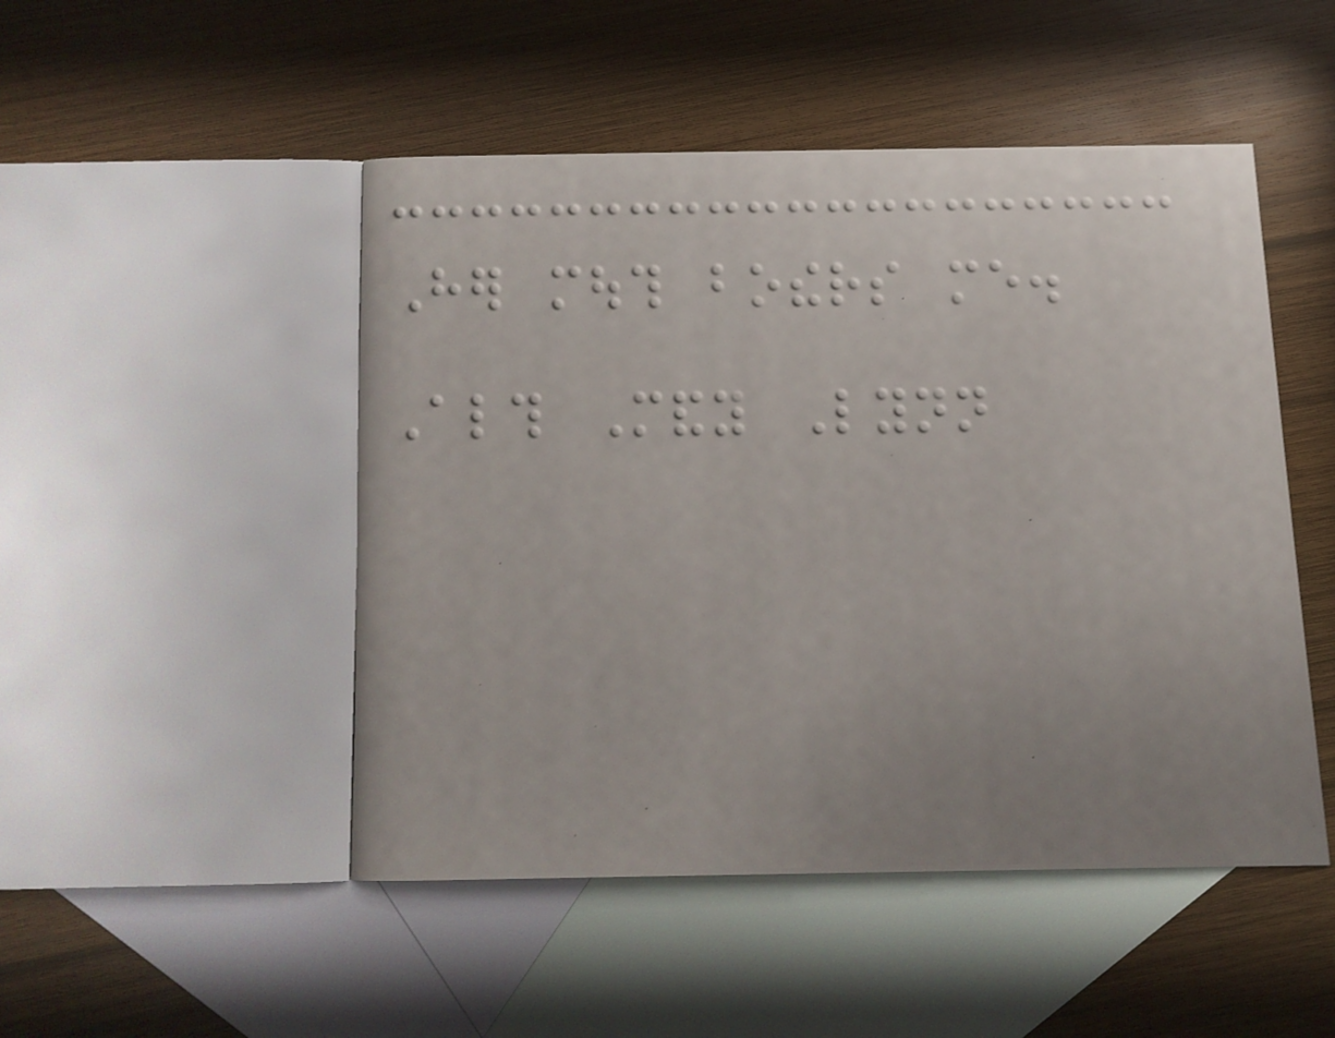Her mouth bothers me.
Although Mandy Lynn
